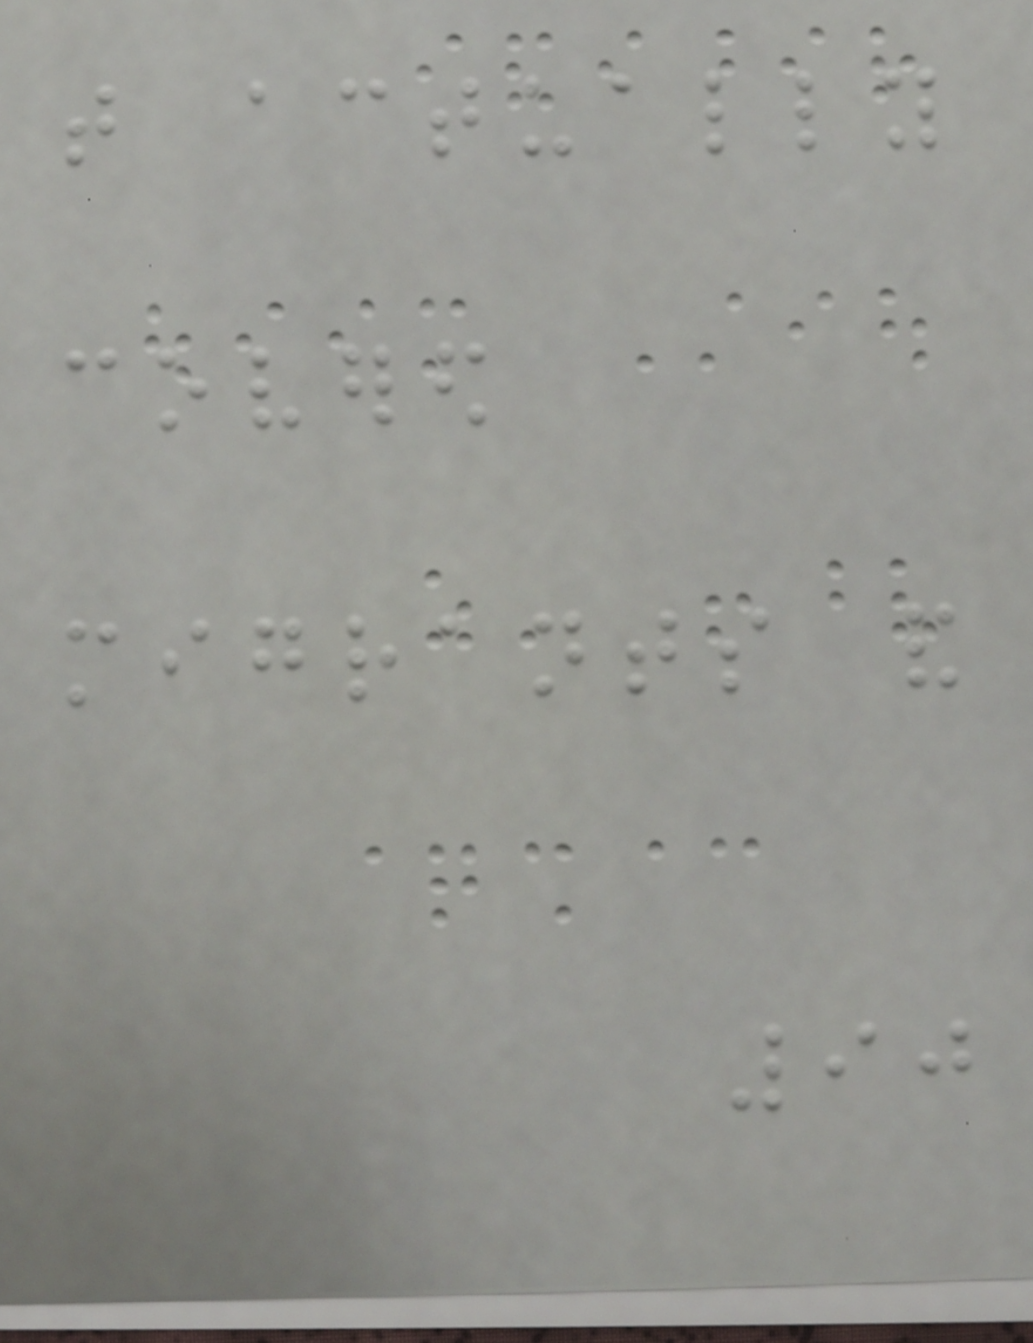that actually
covered
migrants and
90
